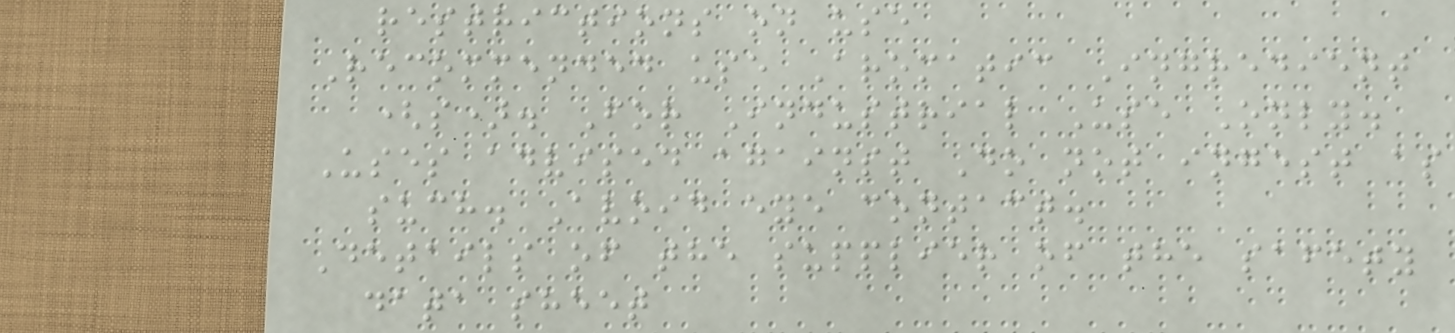restrictions on use
Recommended use Aromatic Ingredient
(s). For Industrial Use Only.
Uses advised against Do not ingest as
such. Avoid eye contact.
Details of the supplier of the safety
data sheet
